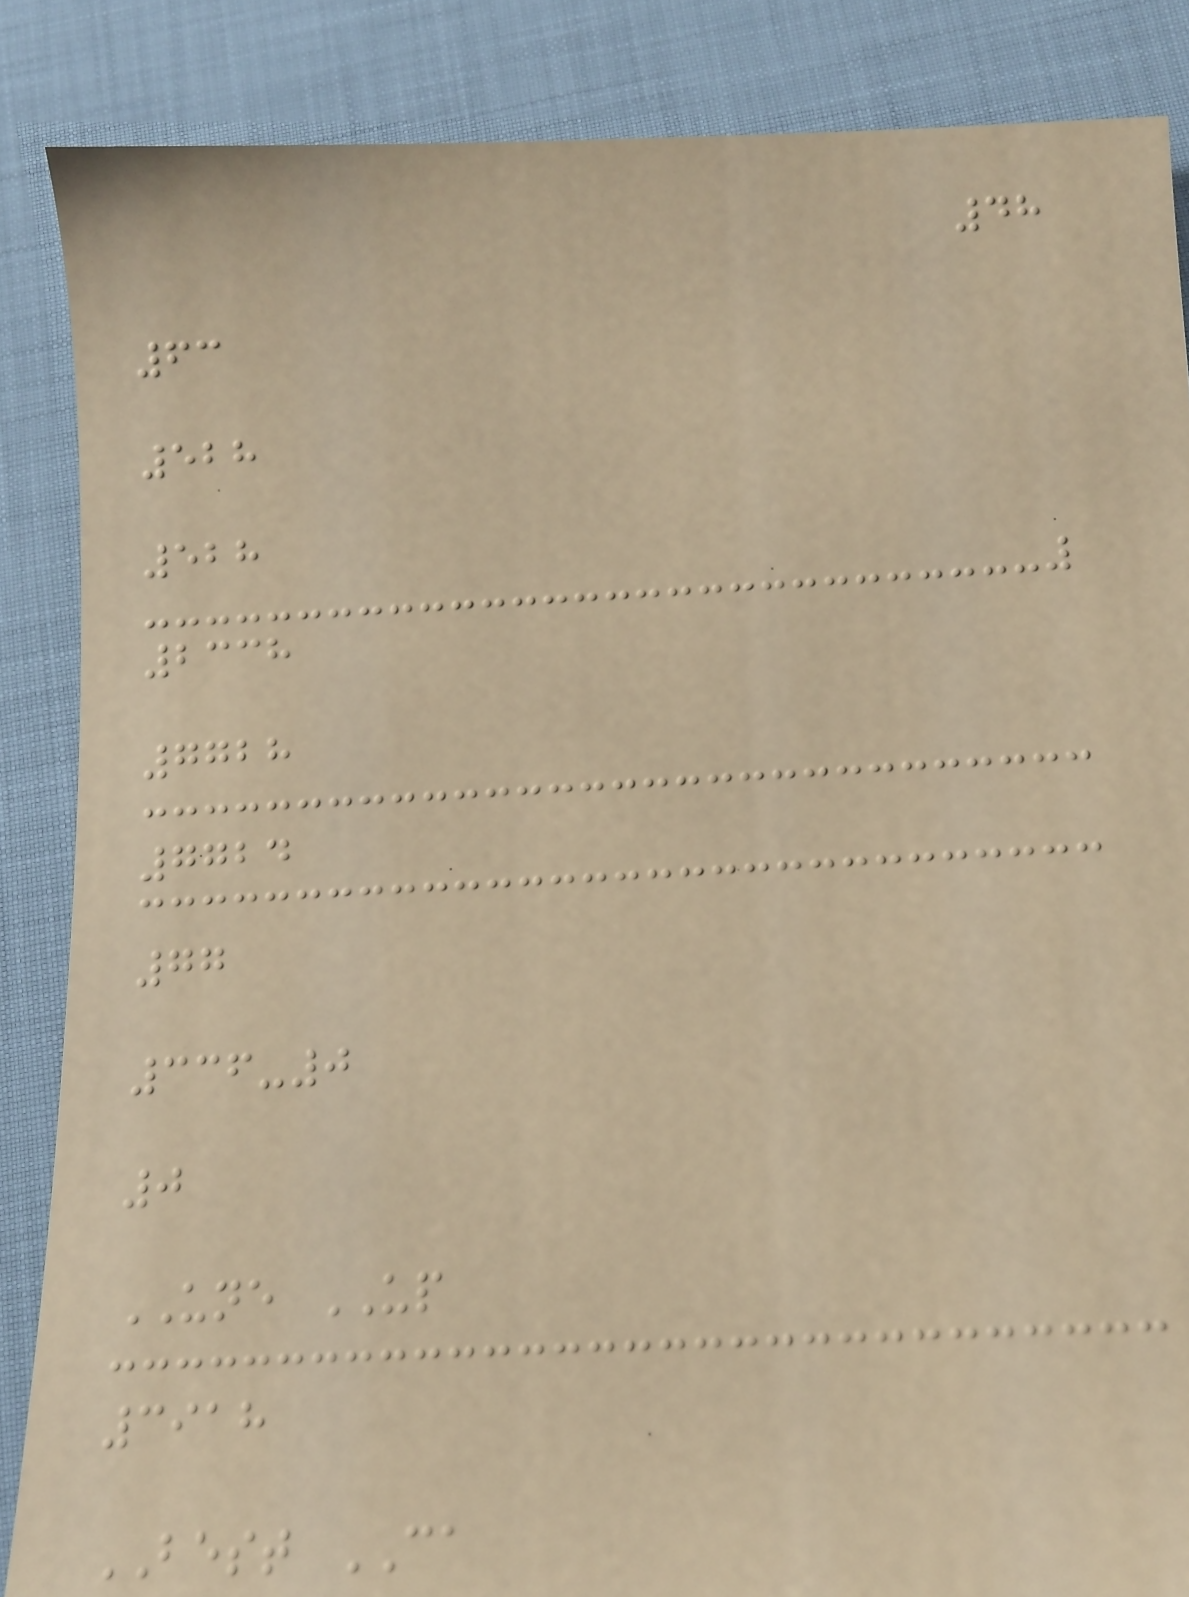48
63
528
528
2338
7728
7724
77
336-0
0
UNE UP
3918
BEST CA
